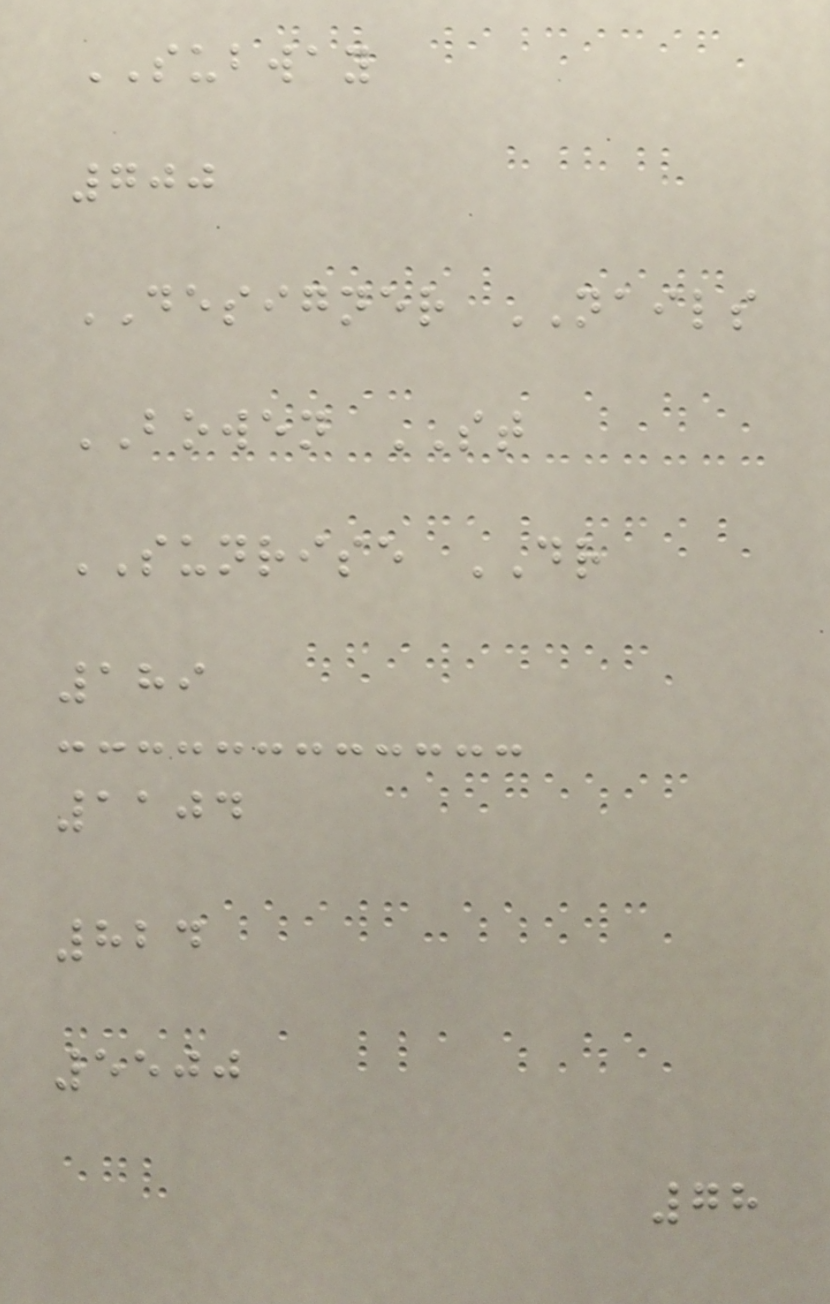SUBWAY
700
DESIGNER NAILS
BOWEN ST
SUNRISE DR
189
1104
824
5500
78
